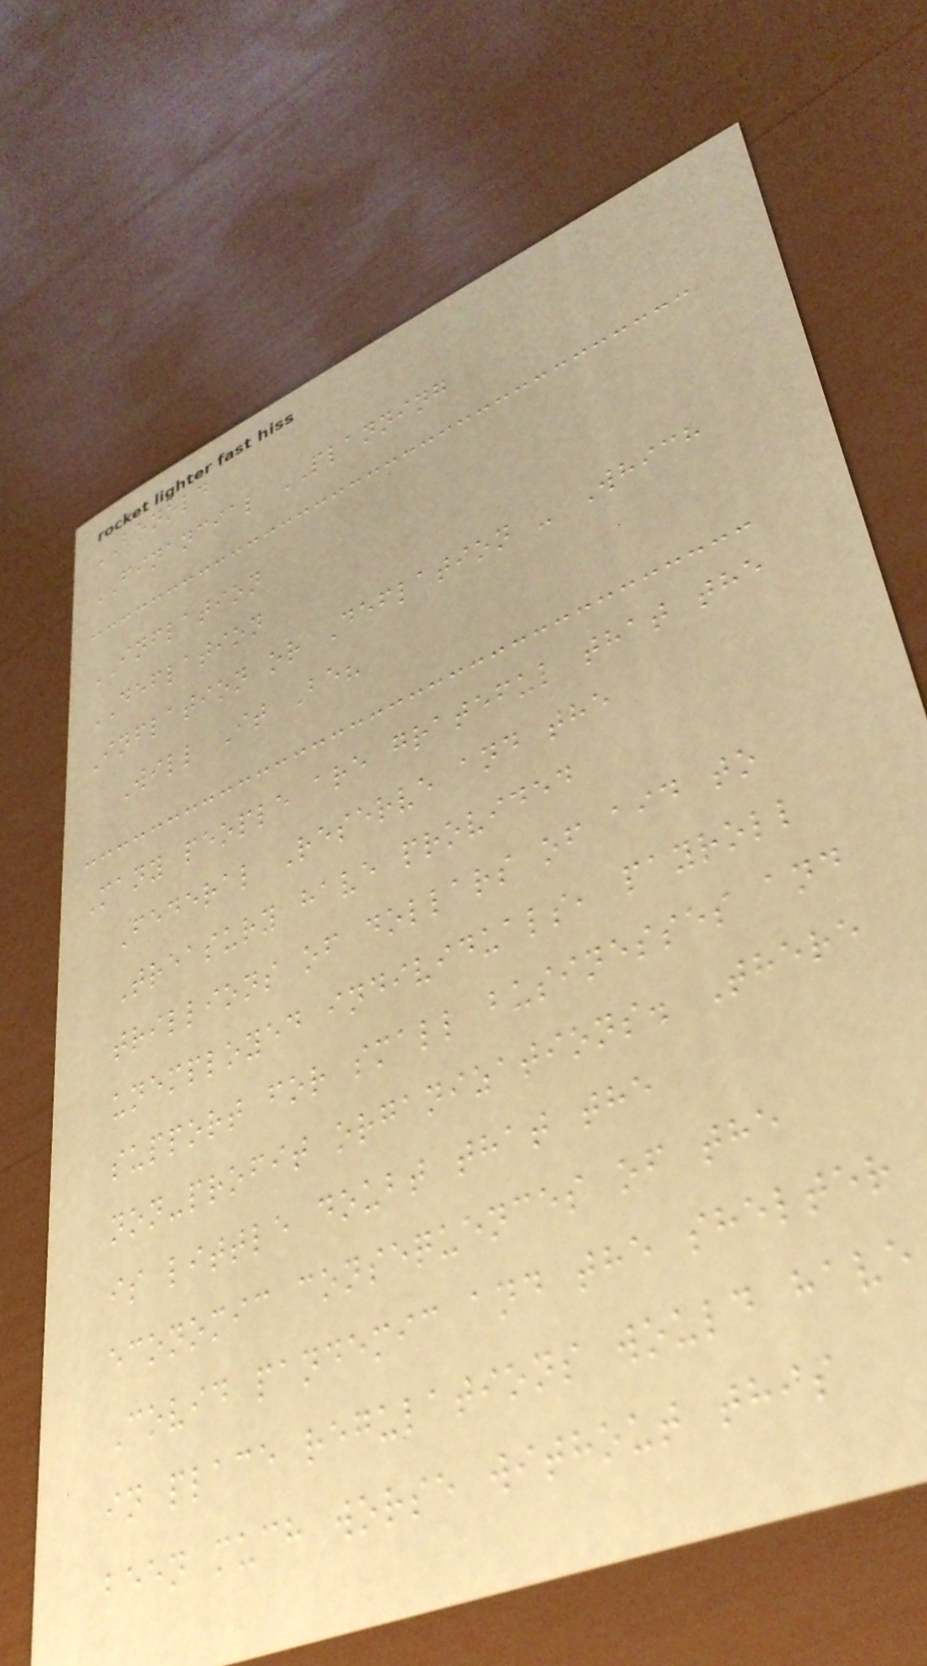BENOLD
FINANCIAL PLANNING
INFLATION
DEFLATION
Inflation or Deflation - Which
Will It Be?
Many people are grateful that the
Federal Reserve and the
Treasury have provided
trillions of dollars of aid to
unemployed individuals, payroll
support for small businesses and
non-profit organizations. There
is little doubt that the
economic consequences of the
Covid pandemic and the shelter
in place regulations would have
been much worse without this
